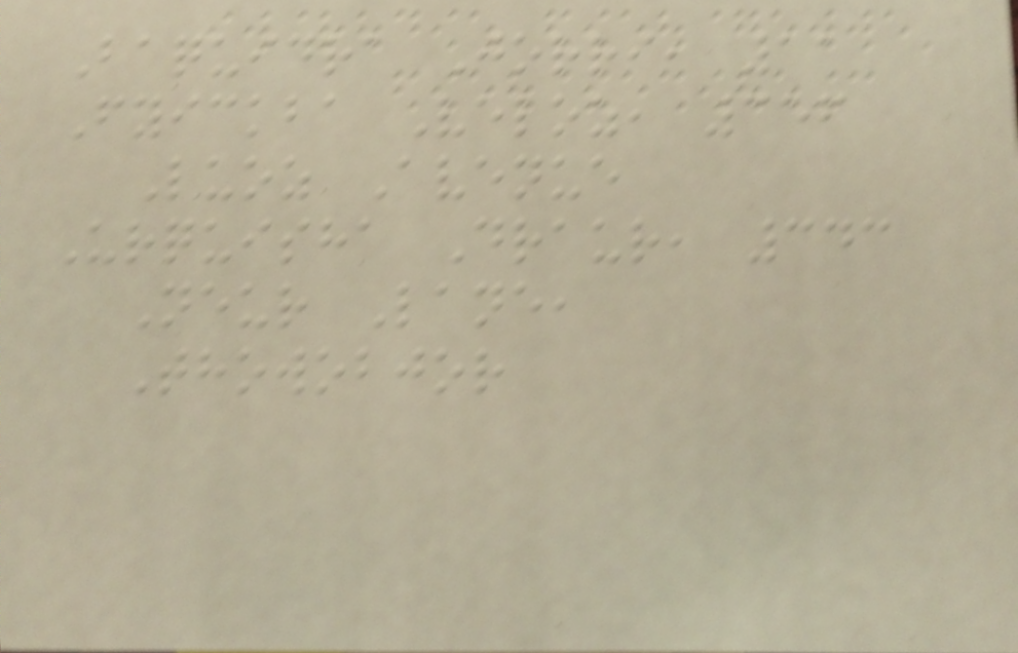Baquidra Jorri, 11
Fyickba Veloz, 356
Luoz Avenue
Urquisha Draur, 343
Neur Lane,
Thowobjor
